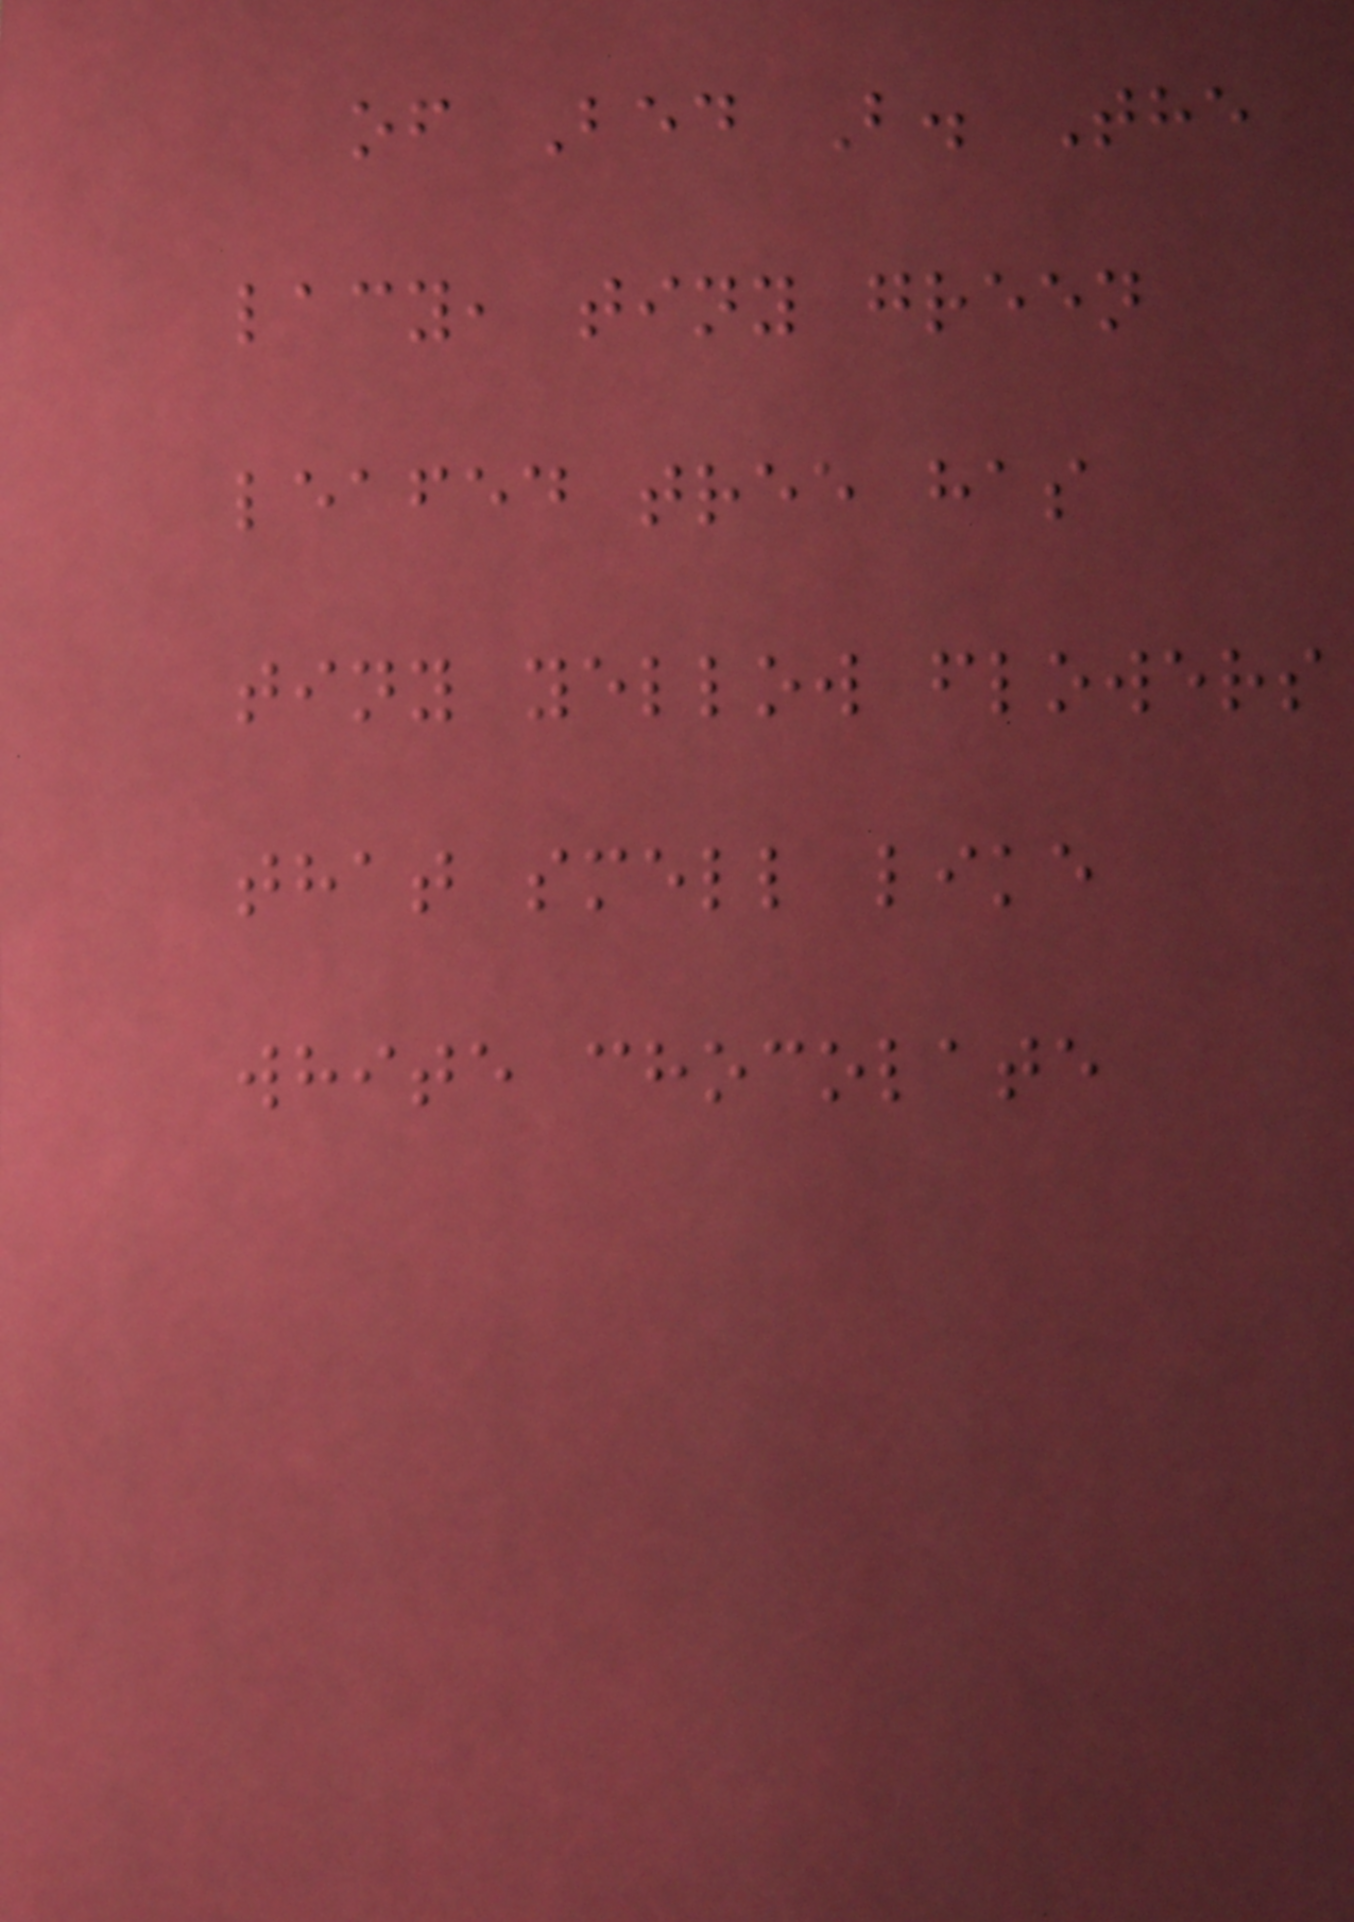of Bed B. The
lacy, tiny green
leafed tree has
tiny yellow flowers
that smell like
white chocolate
